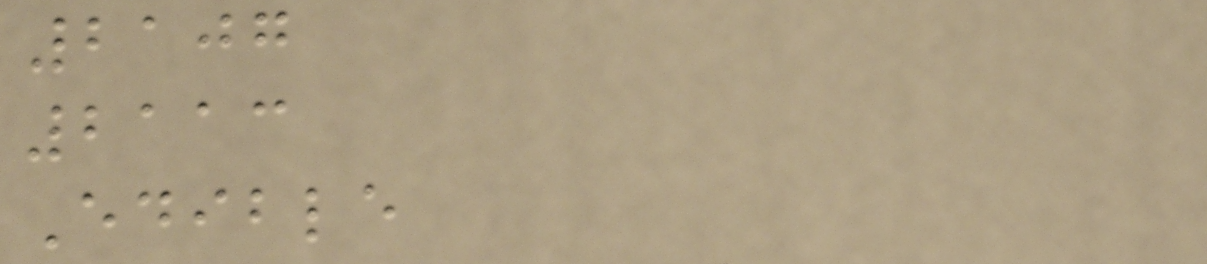2107
2113
Edible
